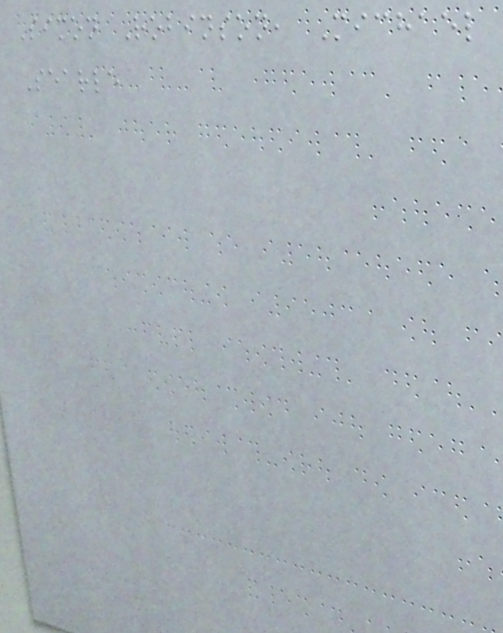Simon Robinson, Michael
Searle
